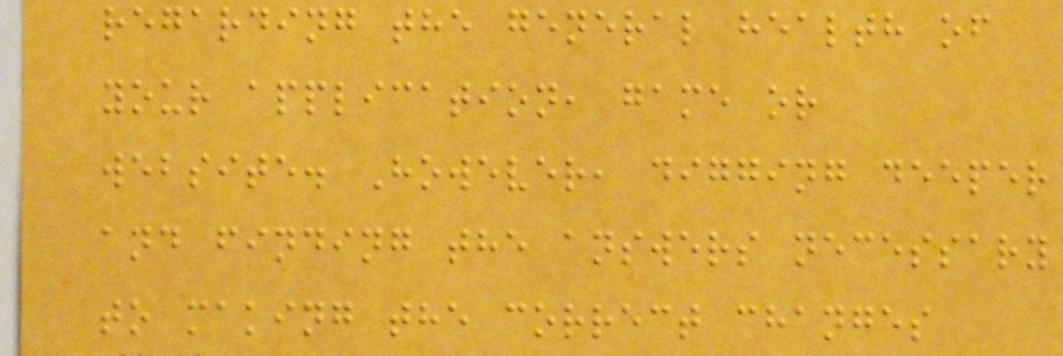regarding the general health of
your application, game or
website. However, digging deeper
and finding the answers necessary
to making the correct changes
